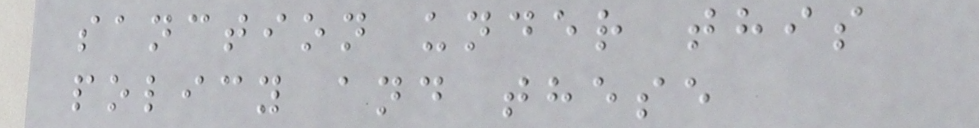sanction under this
policy and these
